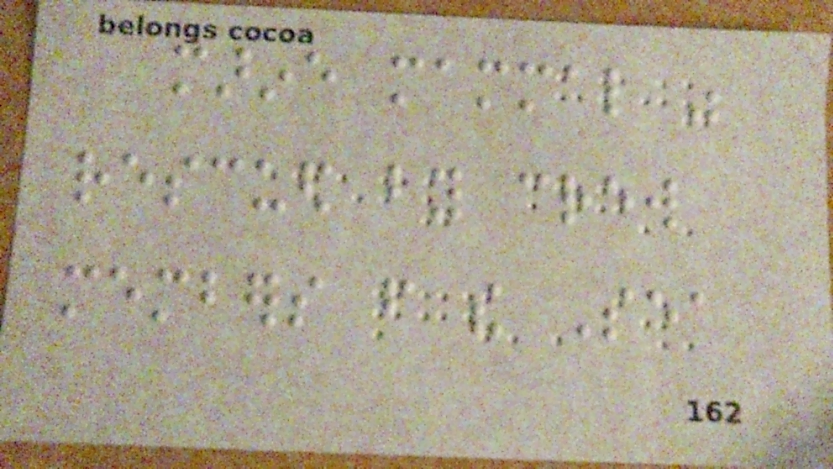marine mammal was
rescued by crew
members from the Sea
